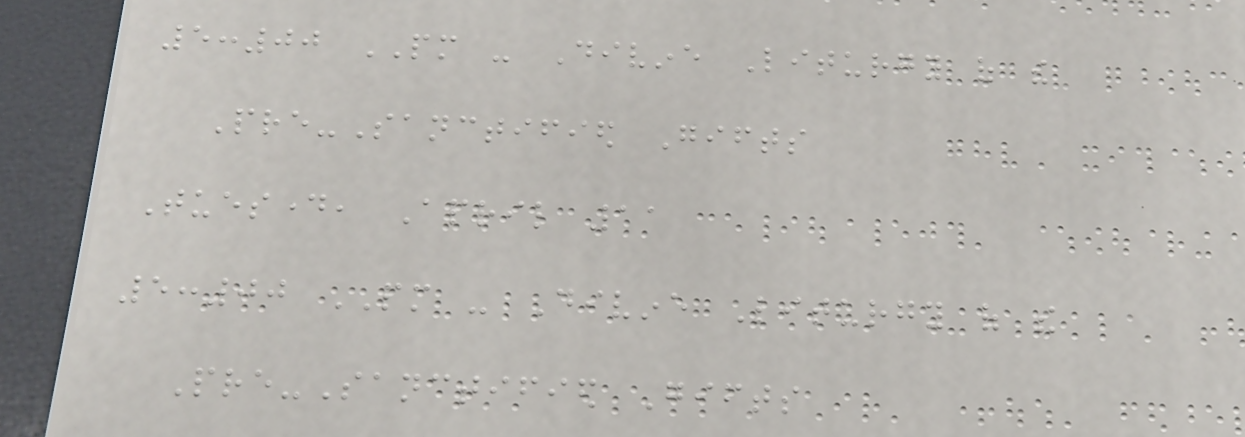5:00 PM - Divine Liturgy of the
Pre-Sanctified Gifts
Tuesday, April 11
5:00 PM - Divine Liturgy of the
Pre-Sanctified Gifts
